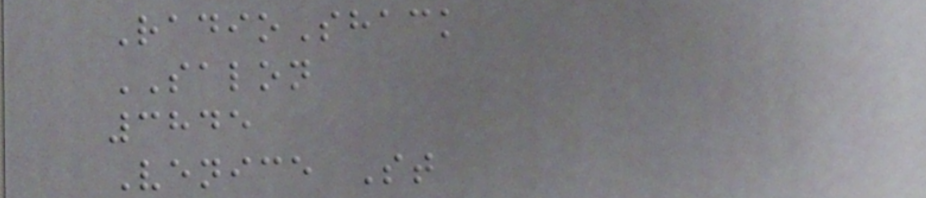RadioShack
SALON
3845
Venice St
